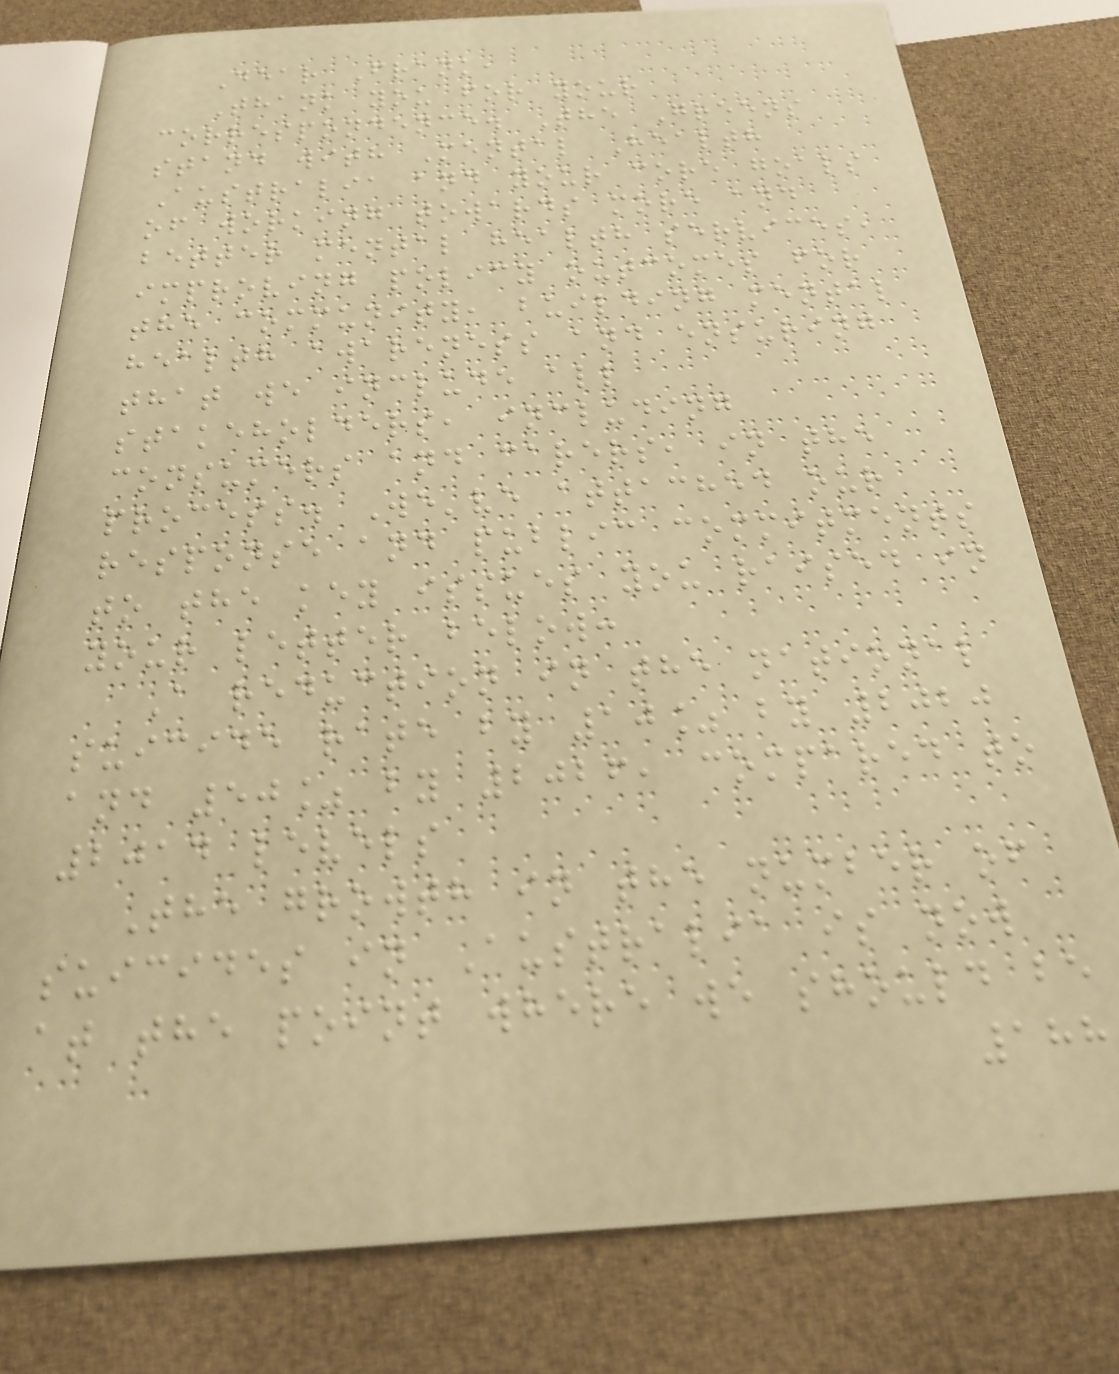Dear Frank,
Thank you for your
correspondence. The Greens
stand with Mental Health
Australia and your core goals
of working towards more and
better mental health services,
improving policy outcomes for
the community, building mental
health awareness and ensuring
that we include all
stakeholders, including
consumers and carers, in the
process. We've attached our
response and public commitments
to the key issues you raised in
your letter below:
A reduction in the national
suicide rate by 10% by 2020
and 50% by 2026, compared to
2014 levels
The growth in the number of
suicides in Australia is now
at the point where we should be
188
